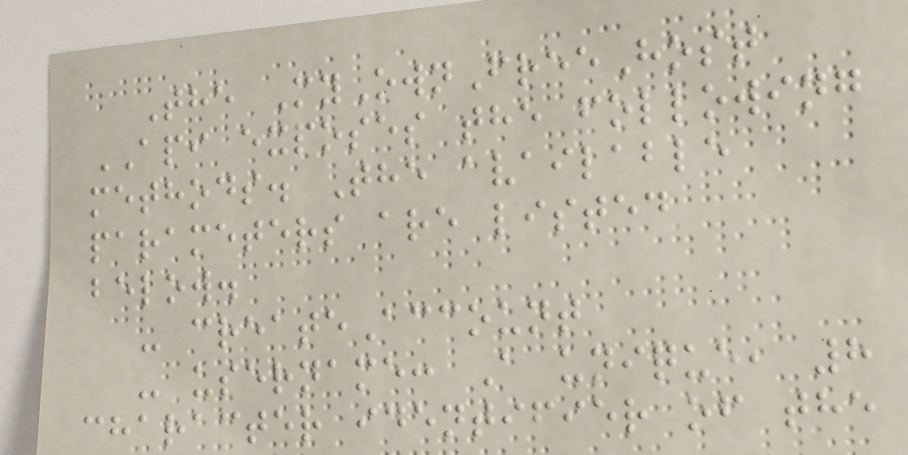The MyOwnFreeHost
API exposes the following
methods. The available
parameters are listed
below.
- createAccount
- username: A unique, 8
character identifier of the
